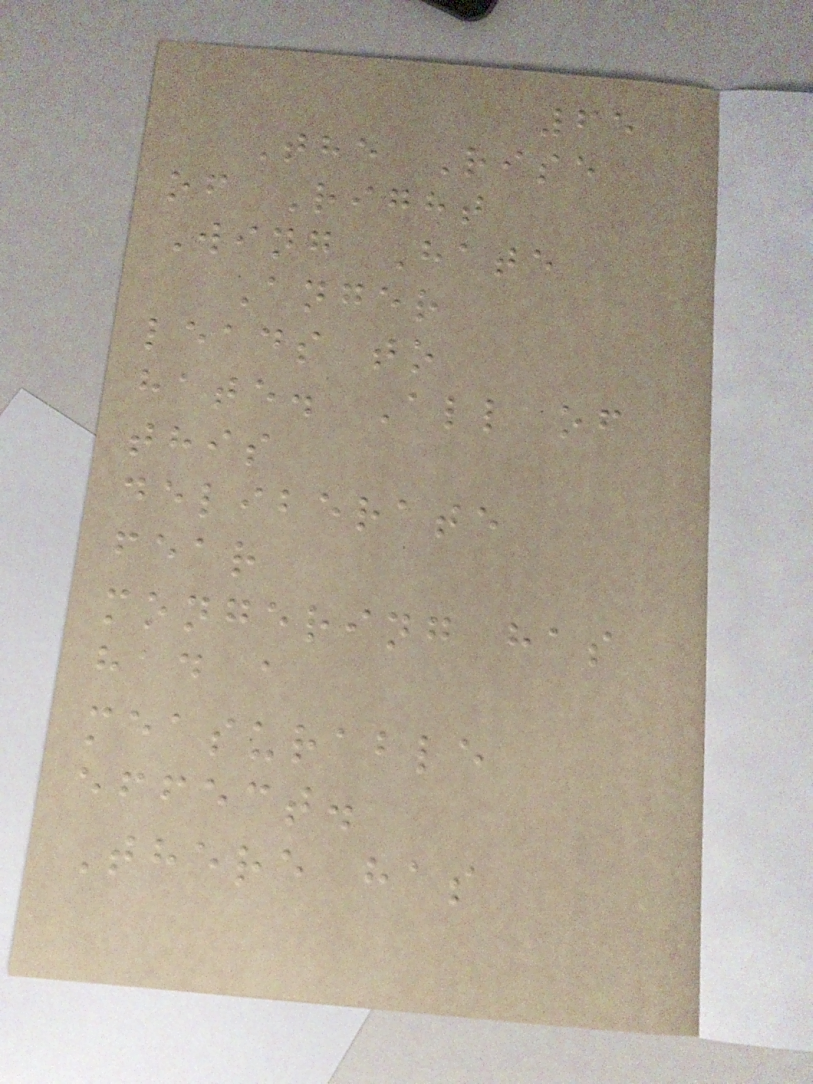65
The Rise
of Right
Wing Hate
Anger
leads to
hate. All of
this
deliberate
fear
mongering has
had a
measurable
effect.
There has
